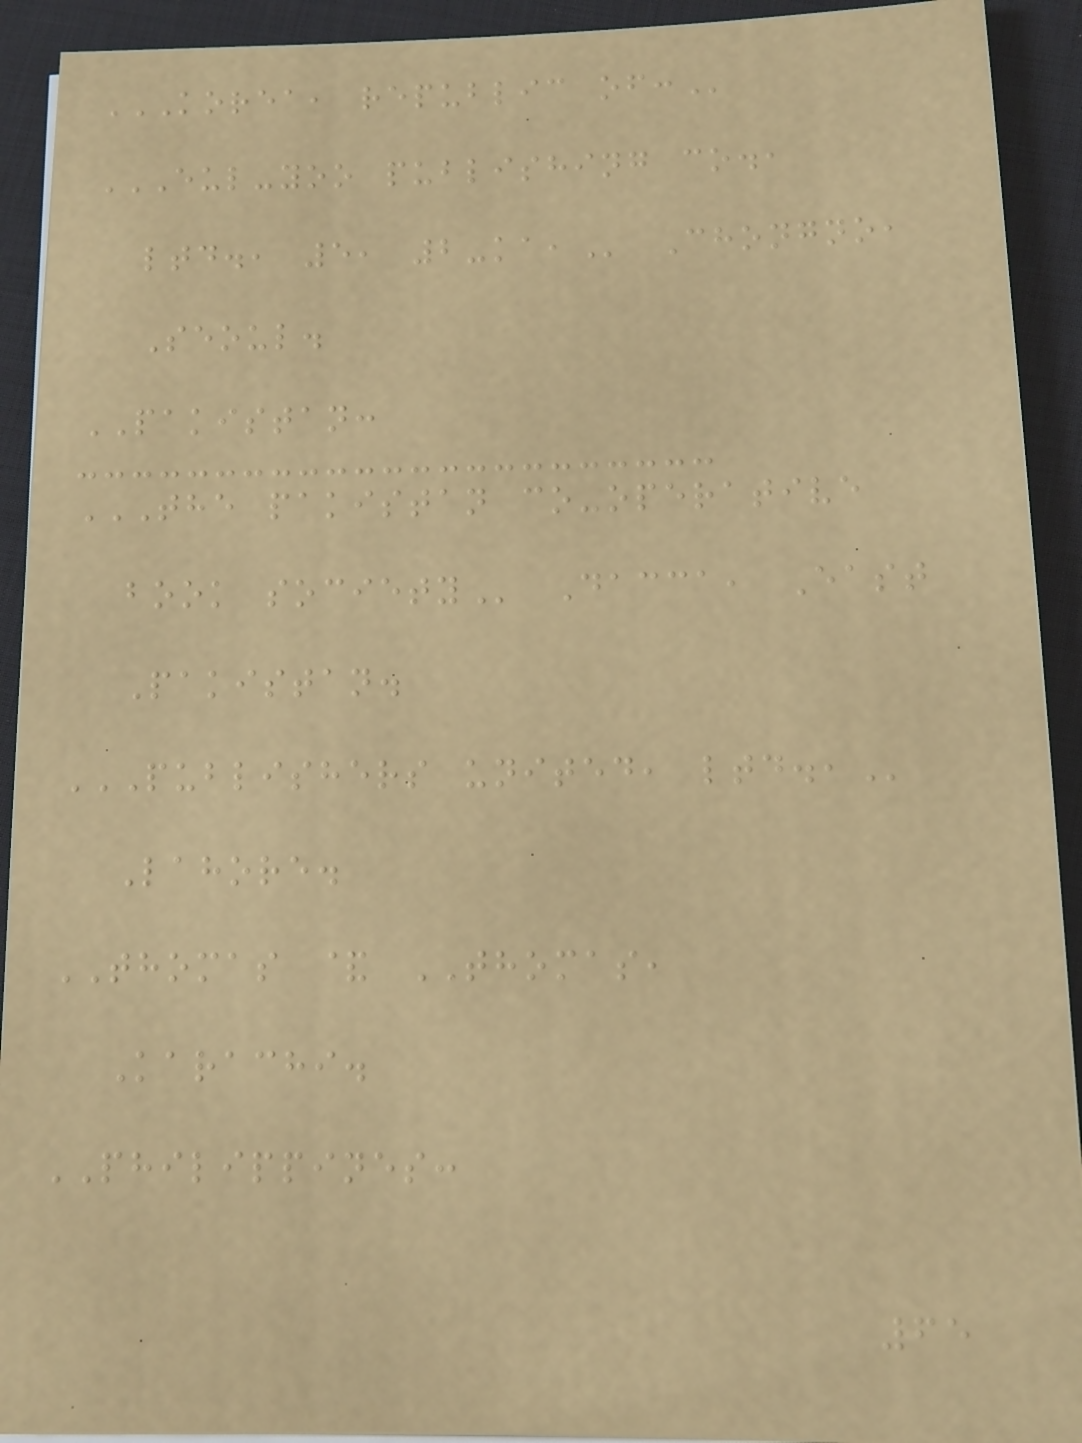KOREA, REPUBLIC OF:
EUL-YOO PUBLISHING CO.,
LTD., 5, 2-KA, Chongno,
Seoul.
PAKISTAN:
THE PAKISTAN CO-OPERATIVE
BOOK SOCIETY Dacca, East
Pakistan.
PUBLISHERS UNITED, LTD.,
Lahore.
THOMAS & THOMAS,
Karachi.
PHILIPPINES:
65
